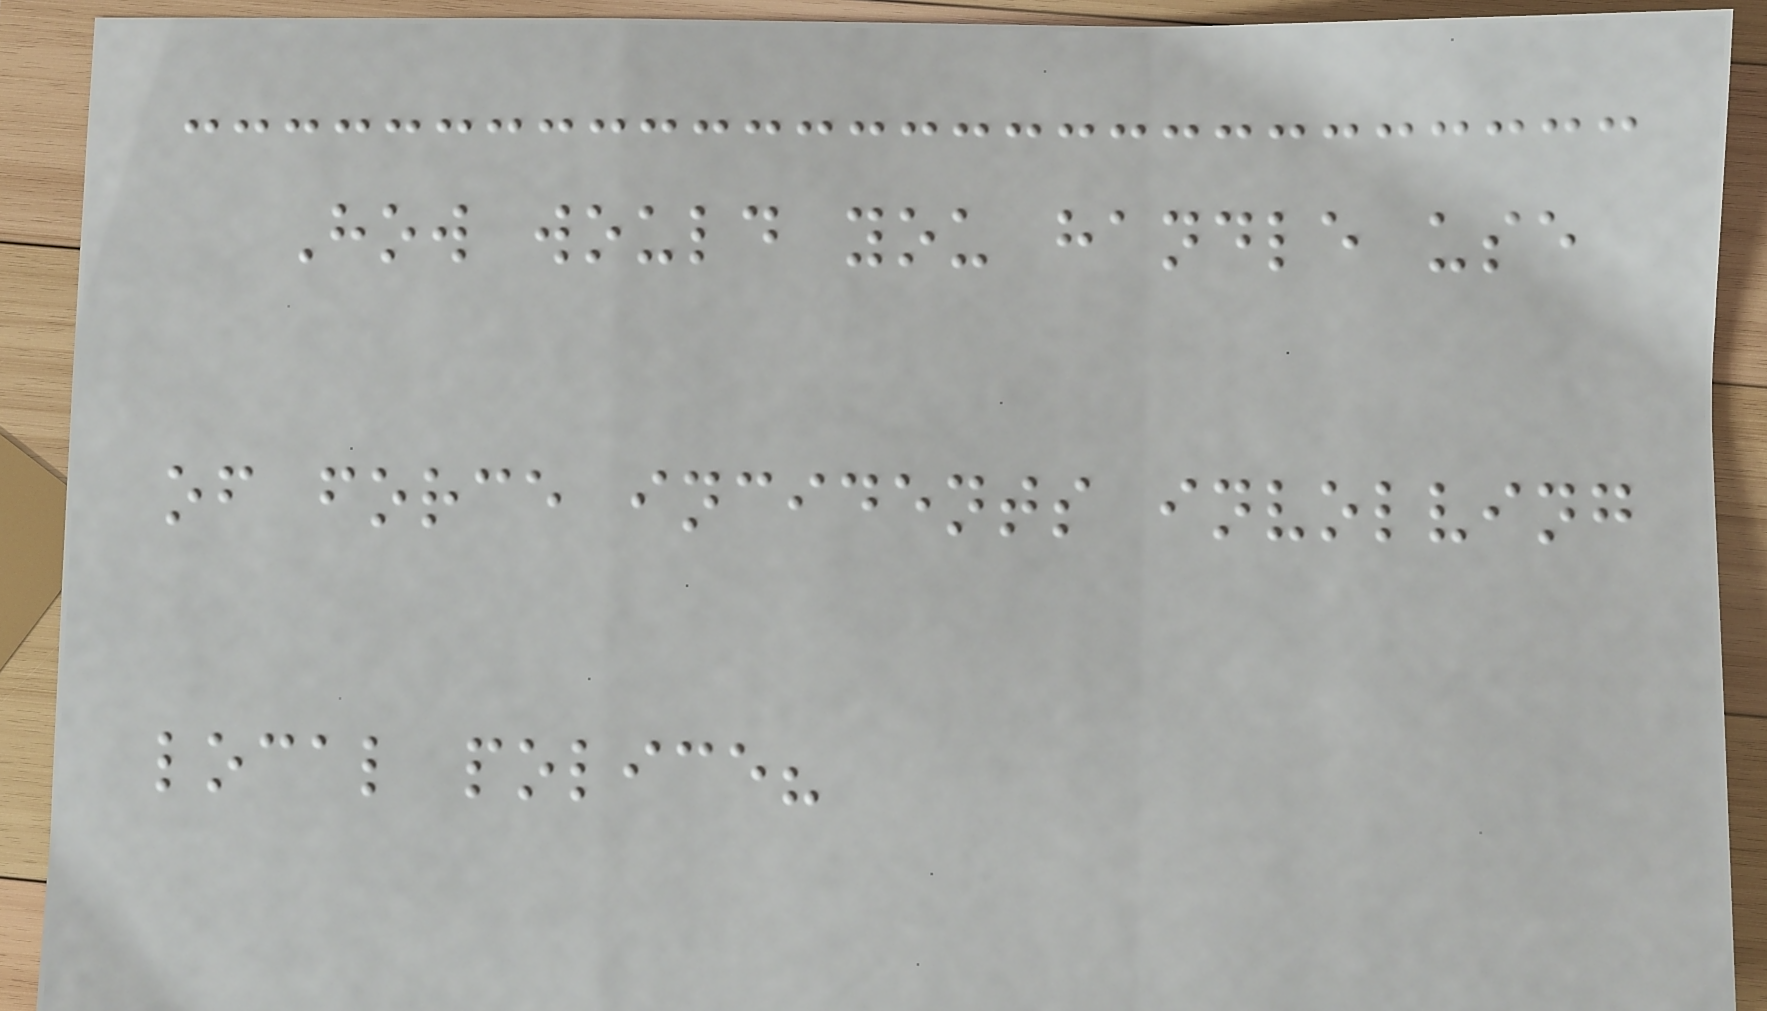How would you handle use
of force incidents involving
local police?
